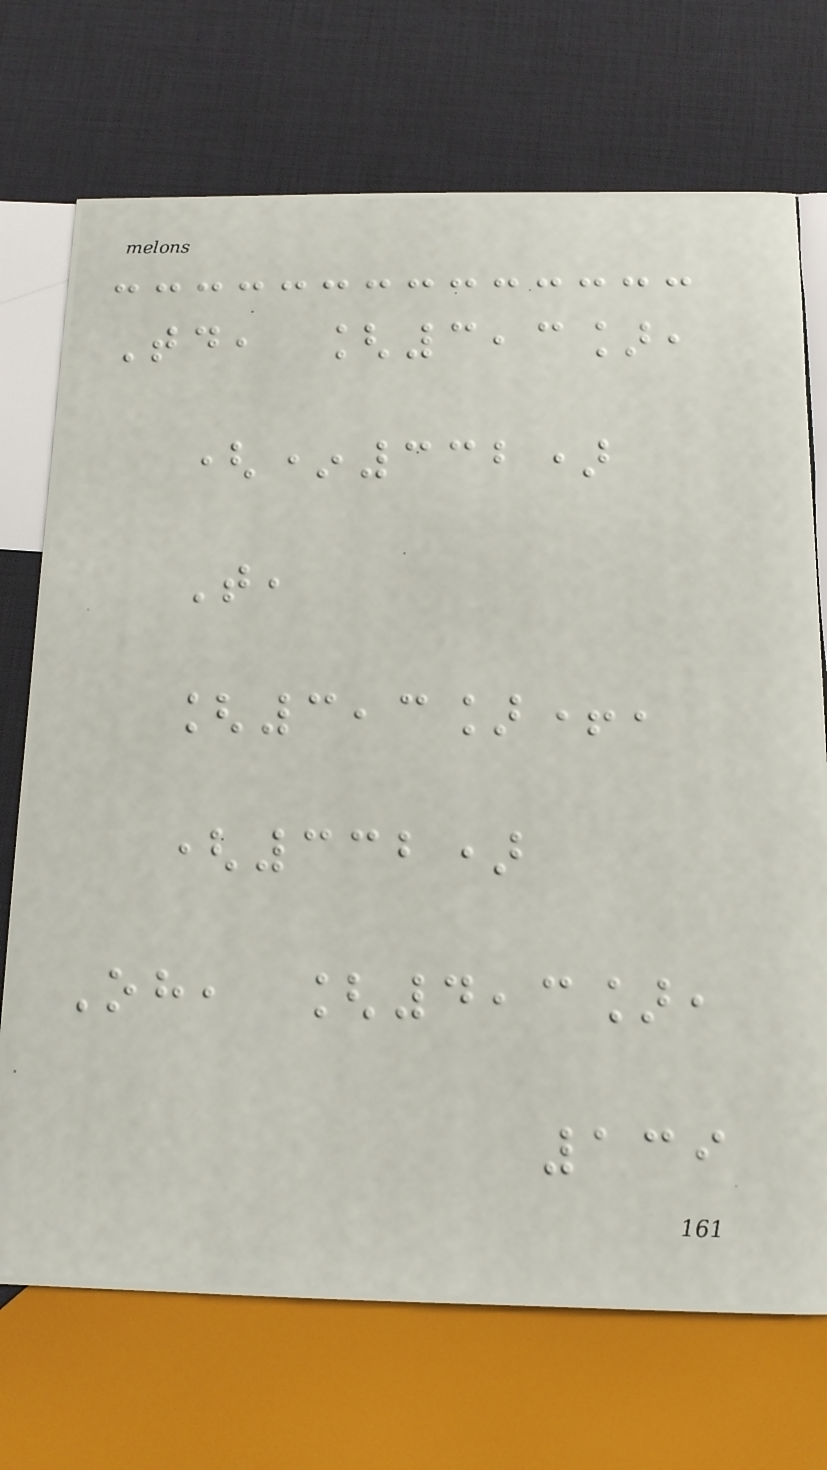Td, [3,3],
(*332)
T,
[3,3]+,
(332)
Oh, [4,3],
139
